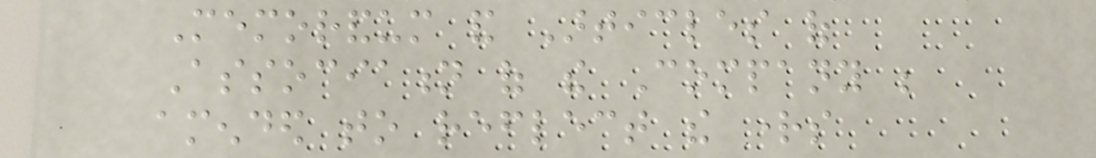Memorandum and Articles of
Association of the Company be
amended to reflect the rights
